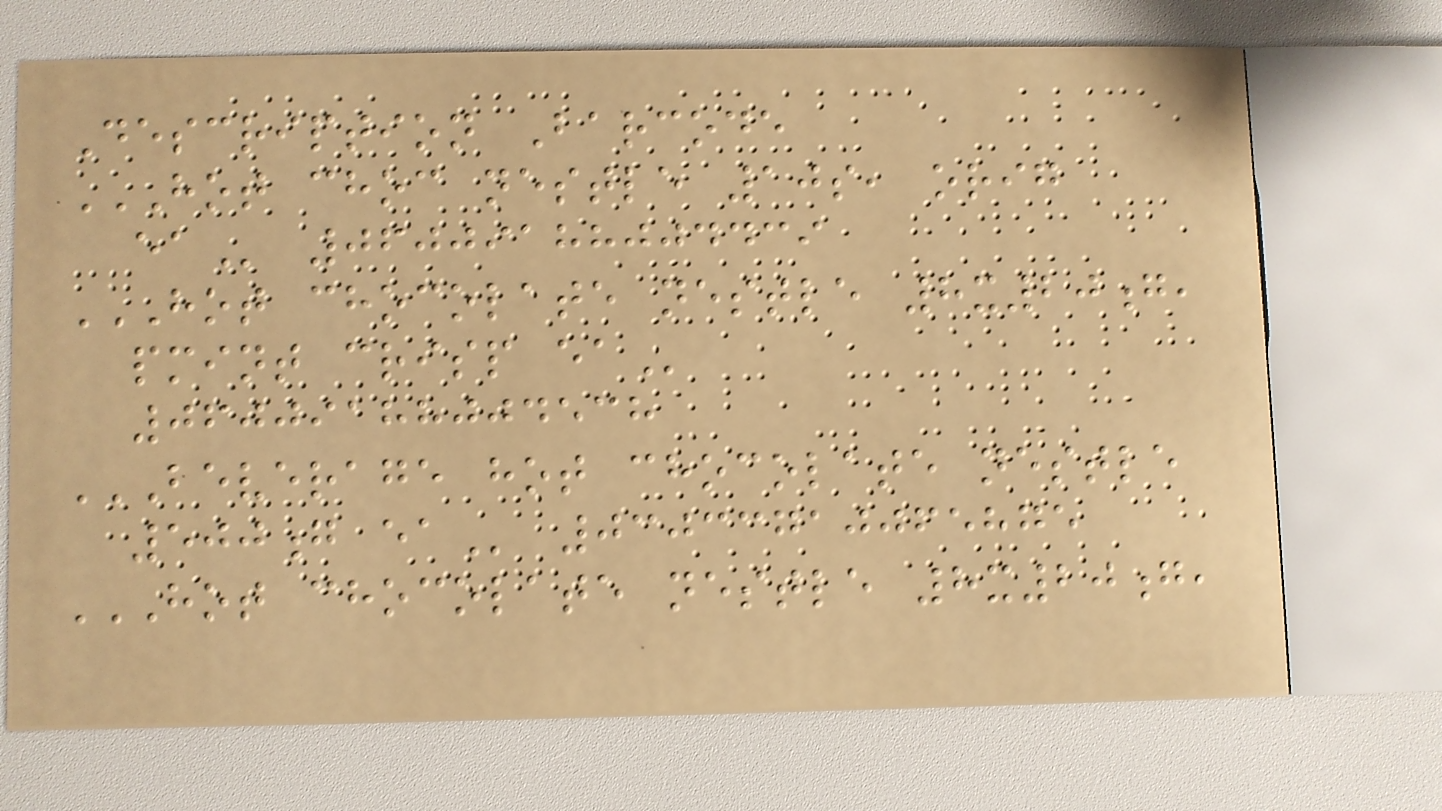Description Barcode
HOT CHOC NESTLE 10S, ORIG
EA 06009188004439
HOT CHOCOLATE NESTLE 8X20G,
PMINT CRISP EA
06009188004538
BEVERAGE HOT CHOCOLATE NESTLE
500G EA 03033710065875
HOT CHOCOLATE NESTLE 8X20G,
